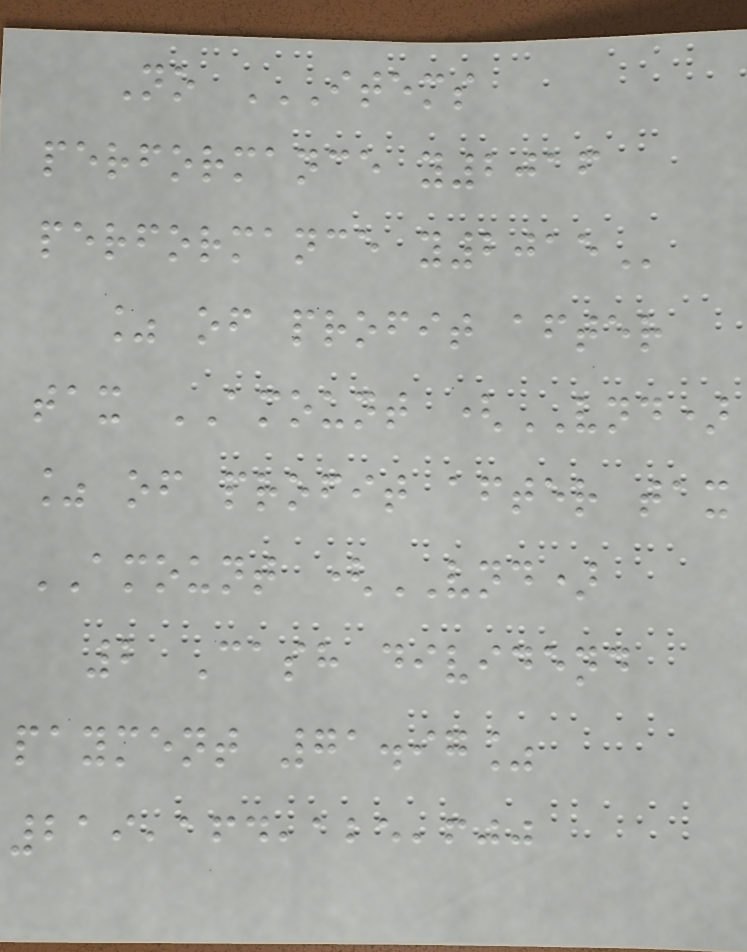No ITEMS
PERFORMANCE Y2016
PERFORMANCE Y2015
% of profit after
tax AMOUNT (VND)
% of profit after tax
AMOUNT (VND)
2 Cash dividend
payment 71.97%
219,164,125,600
